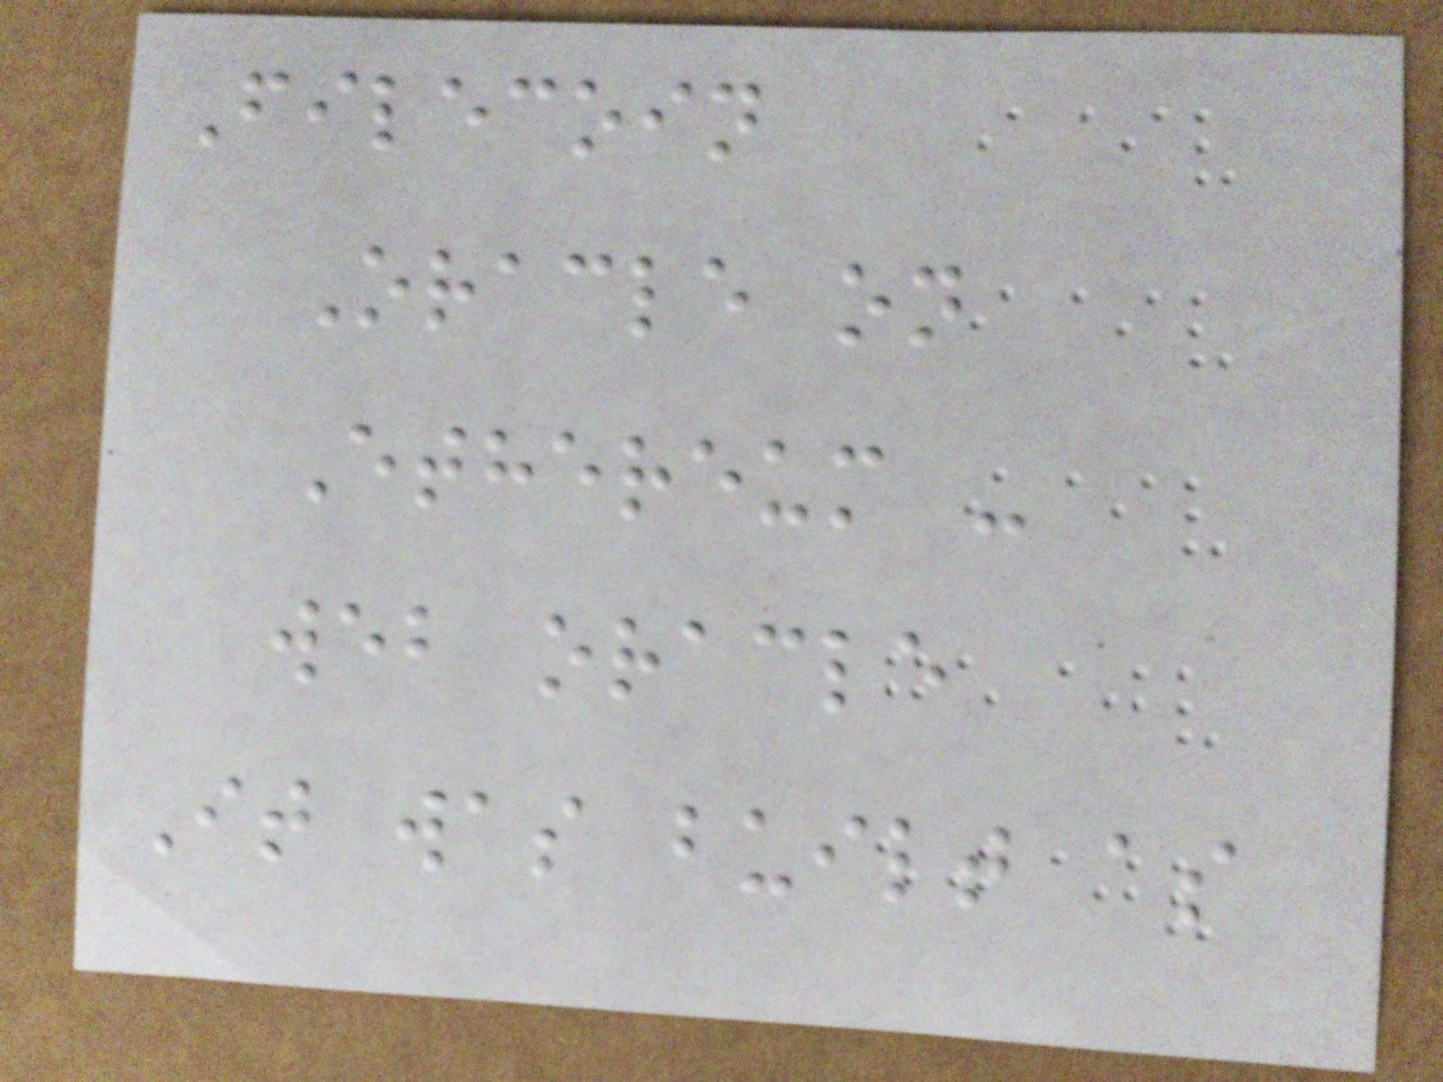Filecoin
Oracle on
Ethereum -
web oracle
It was built as
